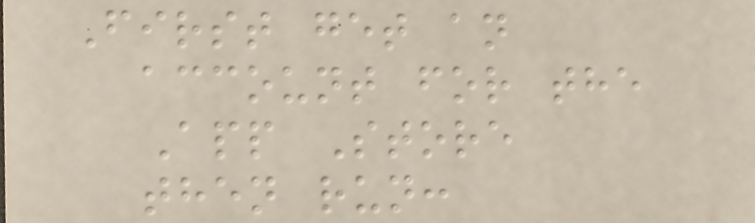First get an
account for the
App Store
then run:
